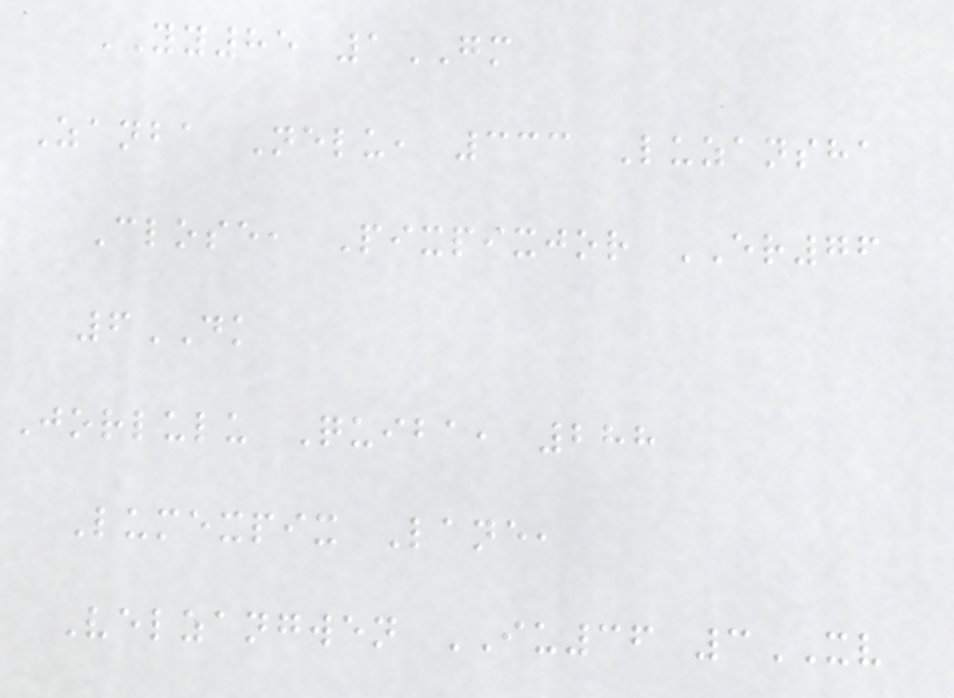YY85 1GM
Zanba Nelu, 333 Luzansha
Close, Pixpixjor ER76
6DK
Jorlulu Quiba, 288
Lumexpix Lane,
Velzangwen IU36 3XV
